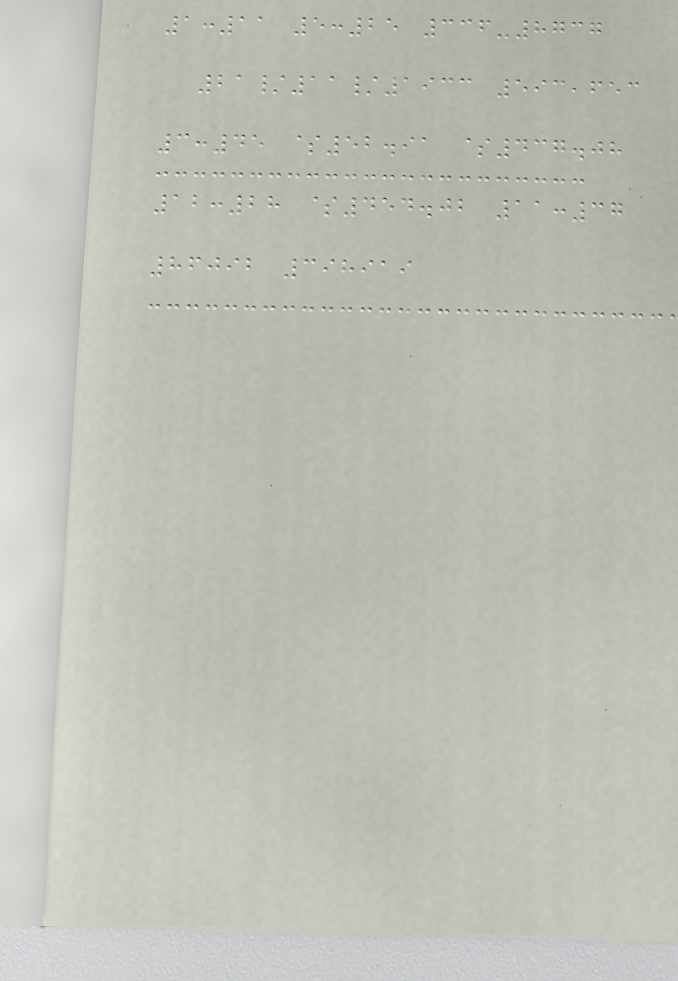1:11 5:25 336-8737
21/11/1933 593,653
3:45 $52.91 $437.08
12:28 $454.02 11:37
86092 398919
